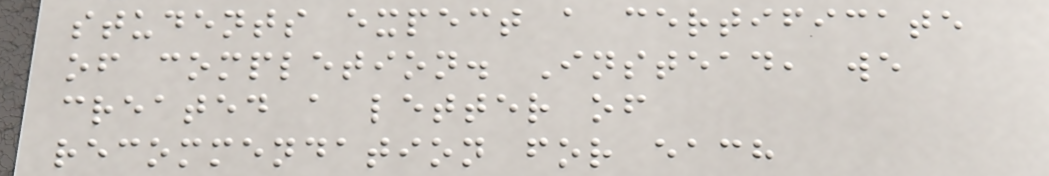students expect a certificate
of completion. Instead, we
created a letter of
recommendation for each
